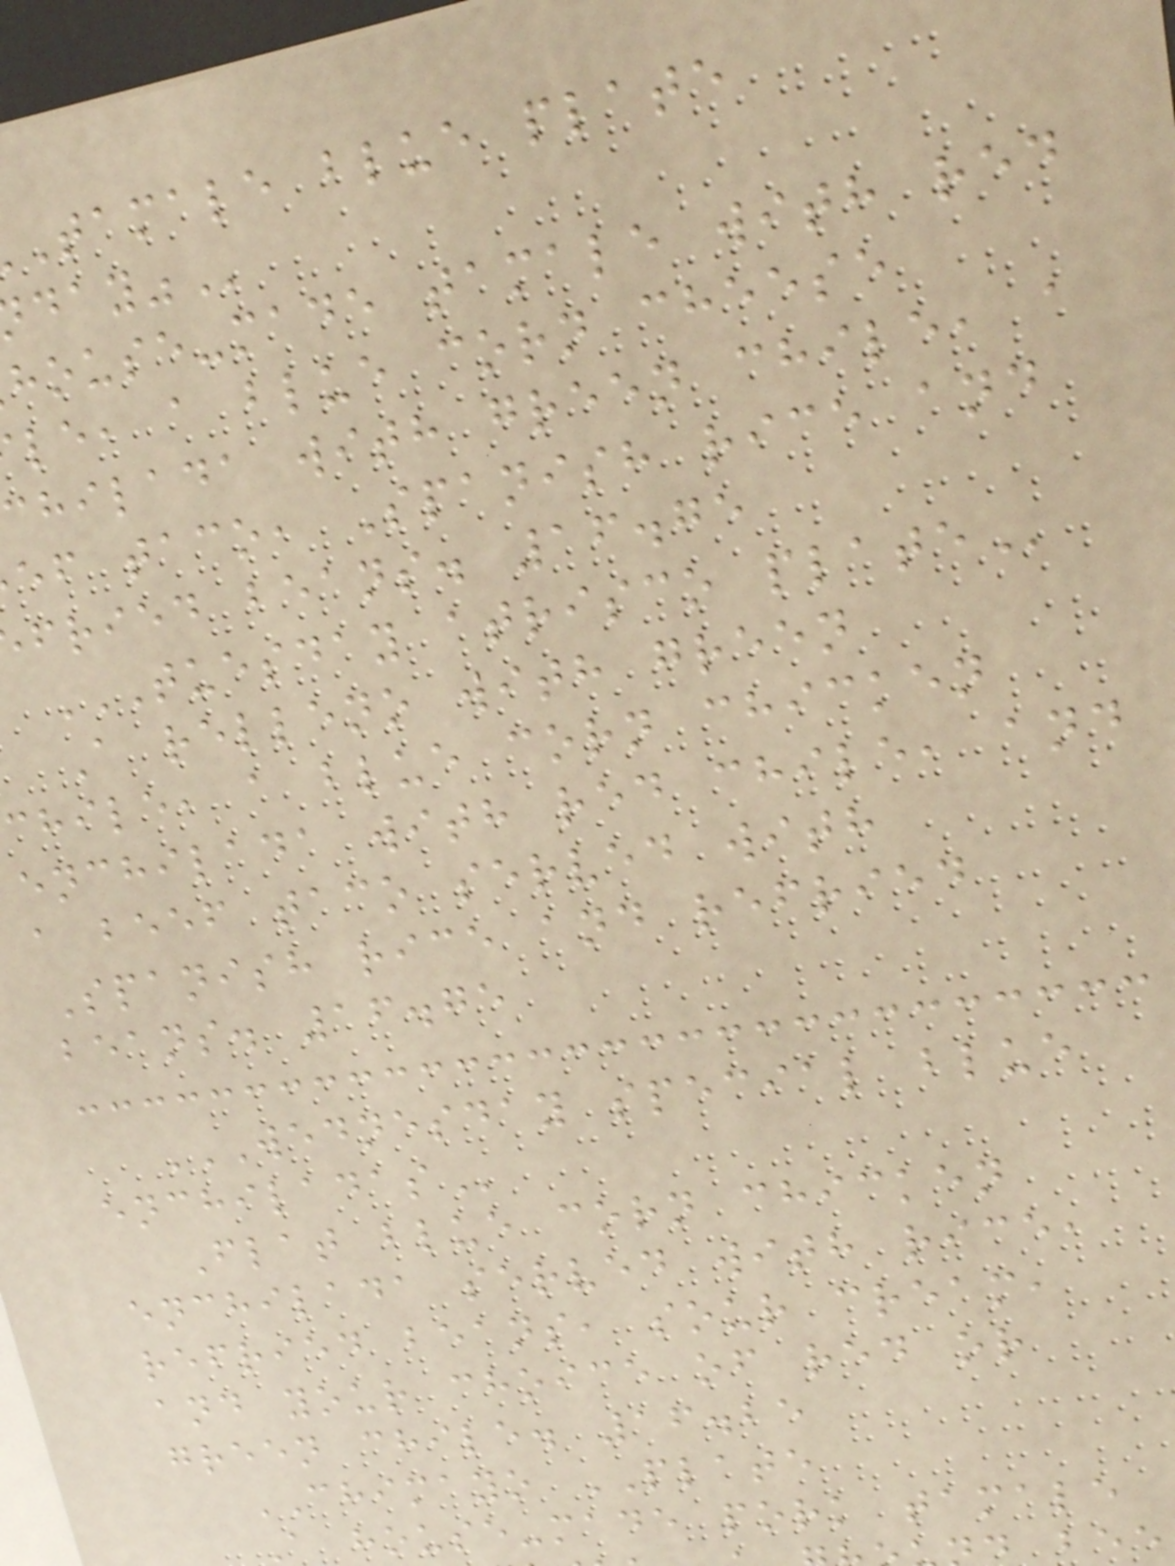tamale blue plate
house-made tamale with red
le, a blue corn cheese
chilada with green chile, a
ef taco, Spanish rice and
fried beans. 16.75
TUESDAY ATRISCO PLATE
A relleno with green
chile, a blue corn chicken
enchilada with red chile, and
a beef taco served with
Spanish rice and refried
beans. 16.75
WEDNESDAY SPECIAL BLUE
Flat blue corn chicken
enchilada served with rice,
refried beans, sour cream,
and your choice of red or
green chile. 16.25
CHIMAYO PLATE
A house-made pork tamale
